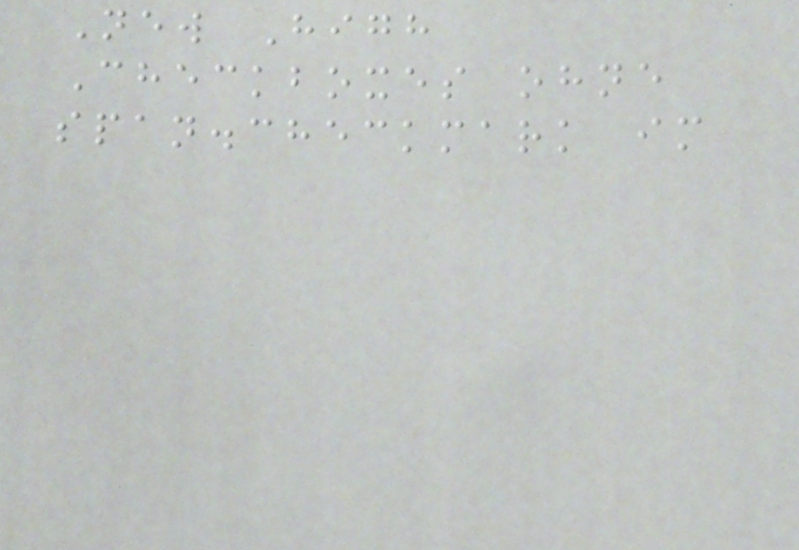New High
Checkboxes ohne
span.checkmark im
